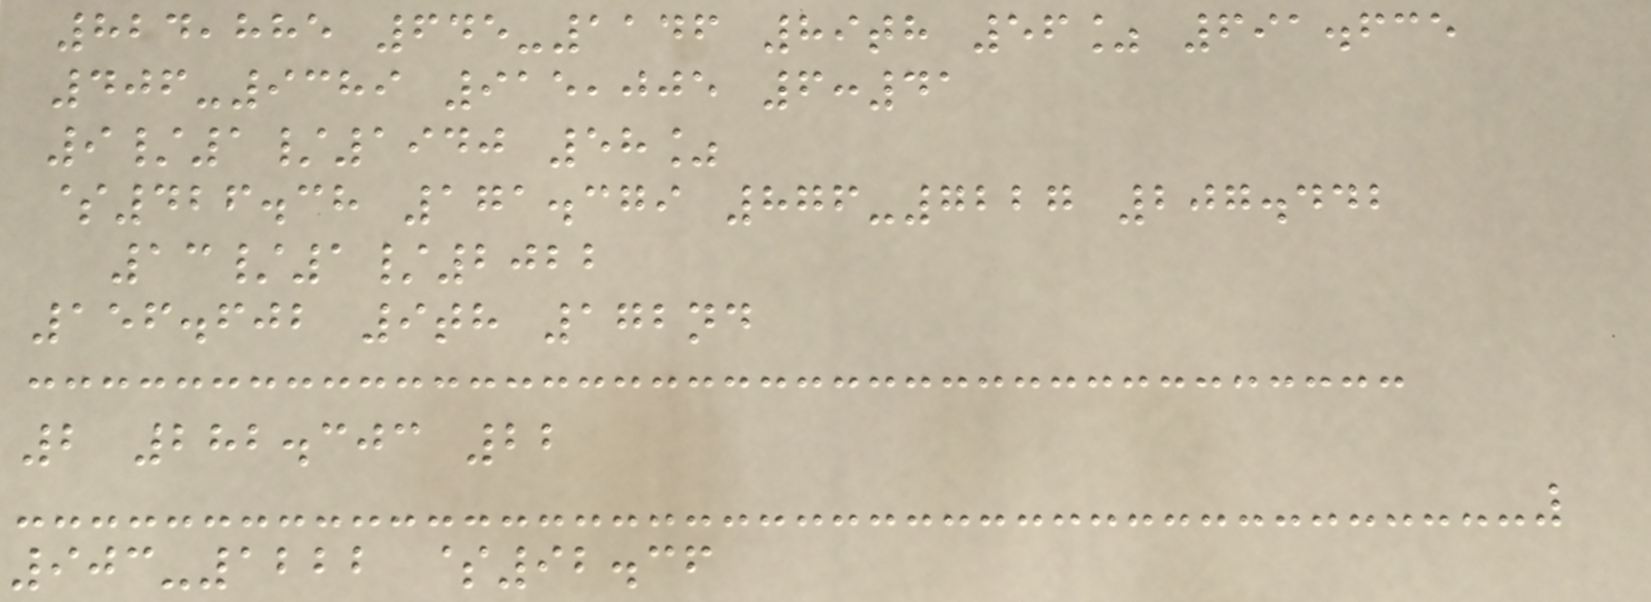824,885 645-1146 89th 56% 691.635
406-9389 915,005 6:41
9/1/1940 58%
$426.38 171.379 876-7227 207.442
13/1/2022
156.602 9th 172nd
2 282.303 22
903-1222 $92.36
